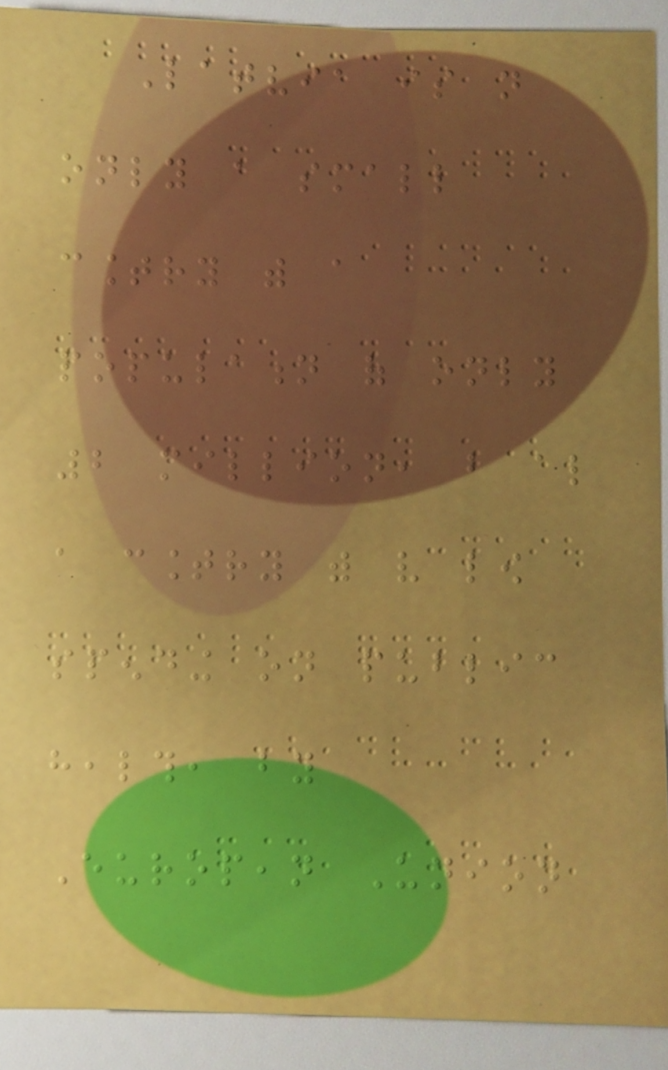Latvia is not
only a small
country with a
population of only
2 million, but also
a country with very low
spending on public
health, by
European Union
